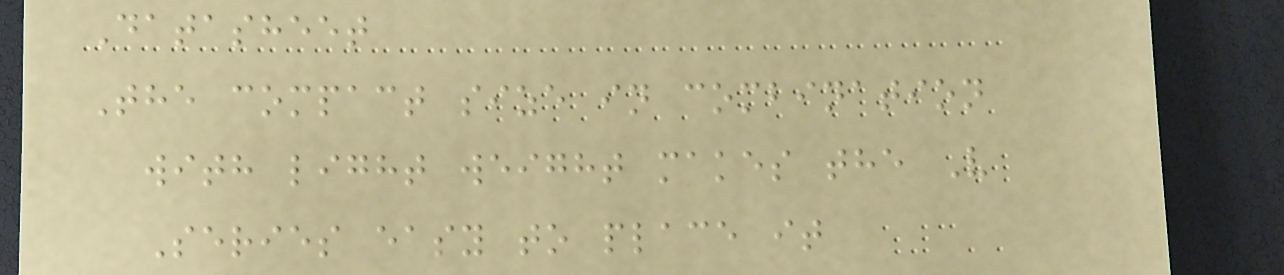Datasheet
The compact size in combination
with light weight makes the V
Series easy to place it
